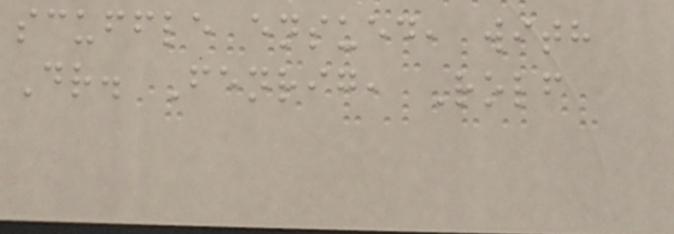scuffle ensued, with
Dr. Fenrig, Rolf
